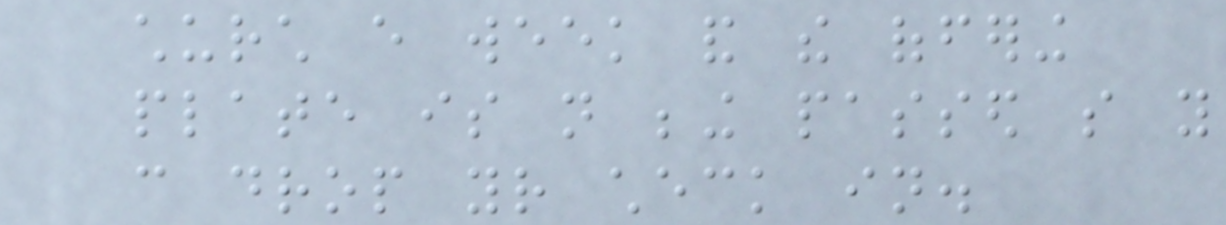church every week and the offering
plate is not being passed so you
can drop your check in.
